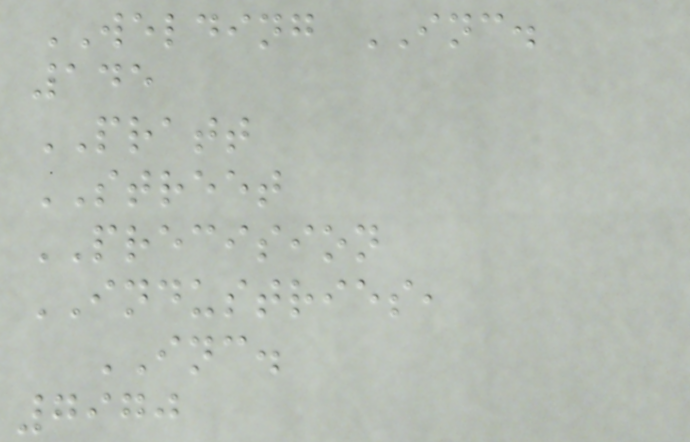WELDING INC.
145
PRATT
STREET
PRECISION
INDUSTRIES,
INC.
7970
